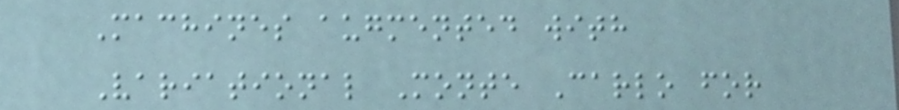Machines augmented with
Variational Monte Carlo for
